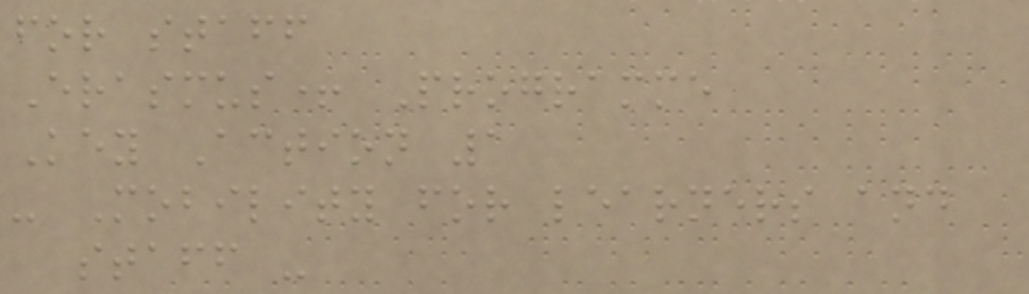for staff
Erasmus+ Programme
Key Action 1
- Mobility for learners and
staff -
